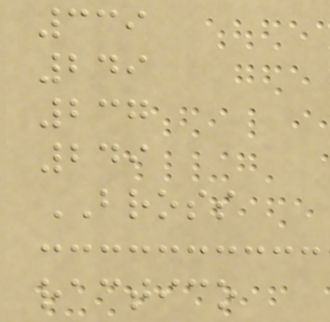339
249
237
249
BROSS
ractico
